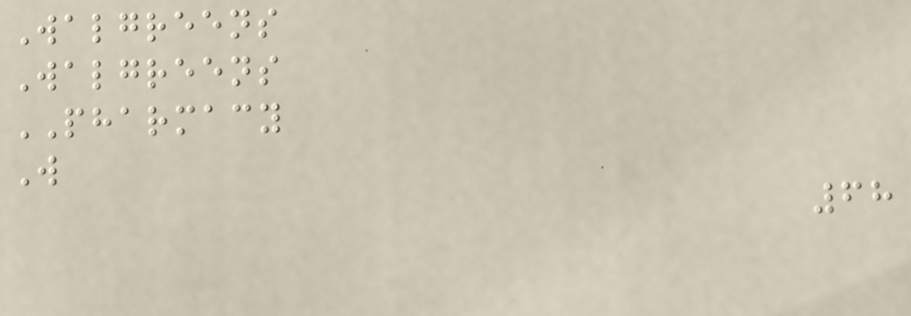Walgreens
Walgreens
PHARMACY
W
68
